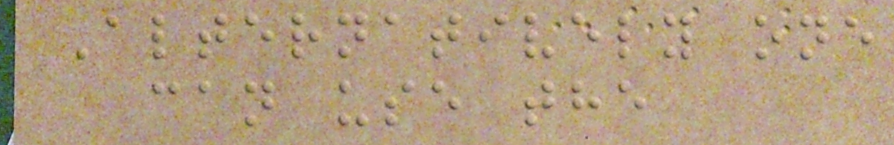Alternatively one
can use the
